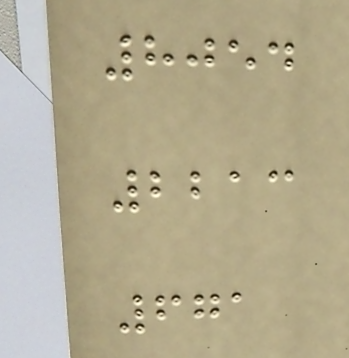8054
2213
671
